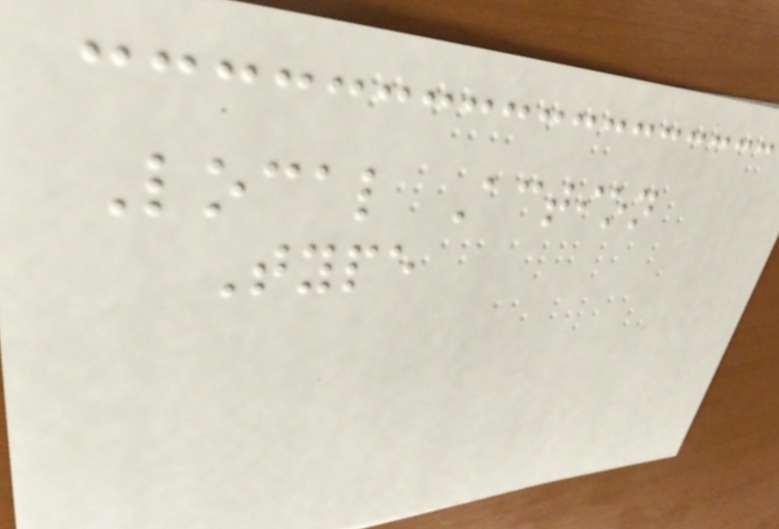Local Action
Type
